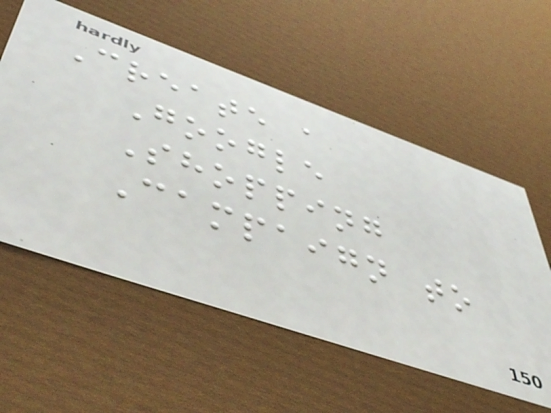Create a
Google
Shopping
Campaign to
